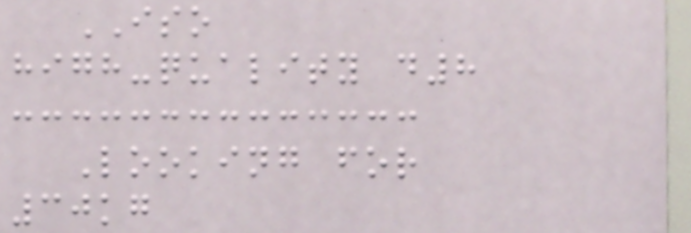ISO
high-quality d8
Looking for
30kg
